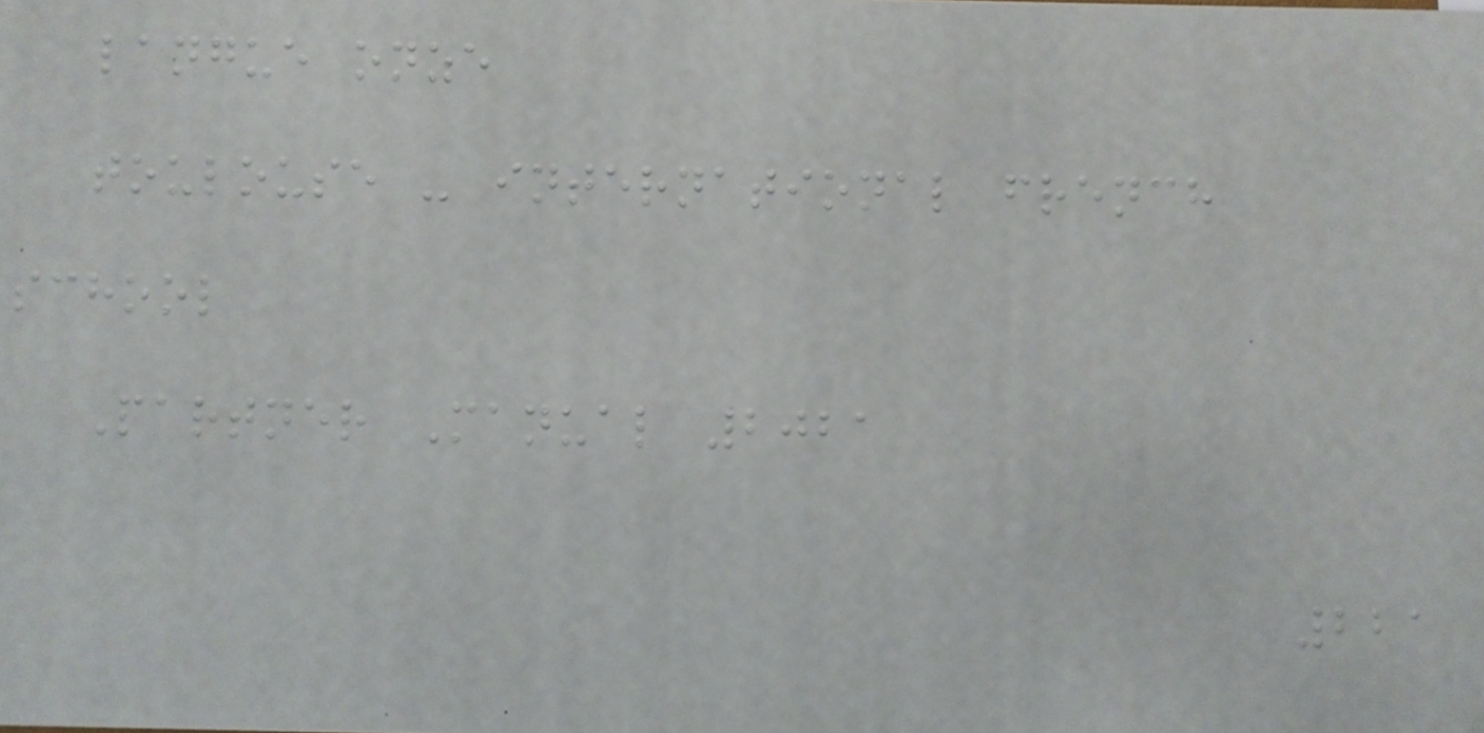langue onze
toulouse - international french
school
Partner Manual 2021
221
